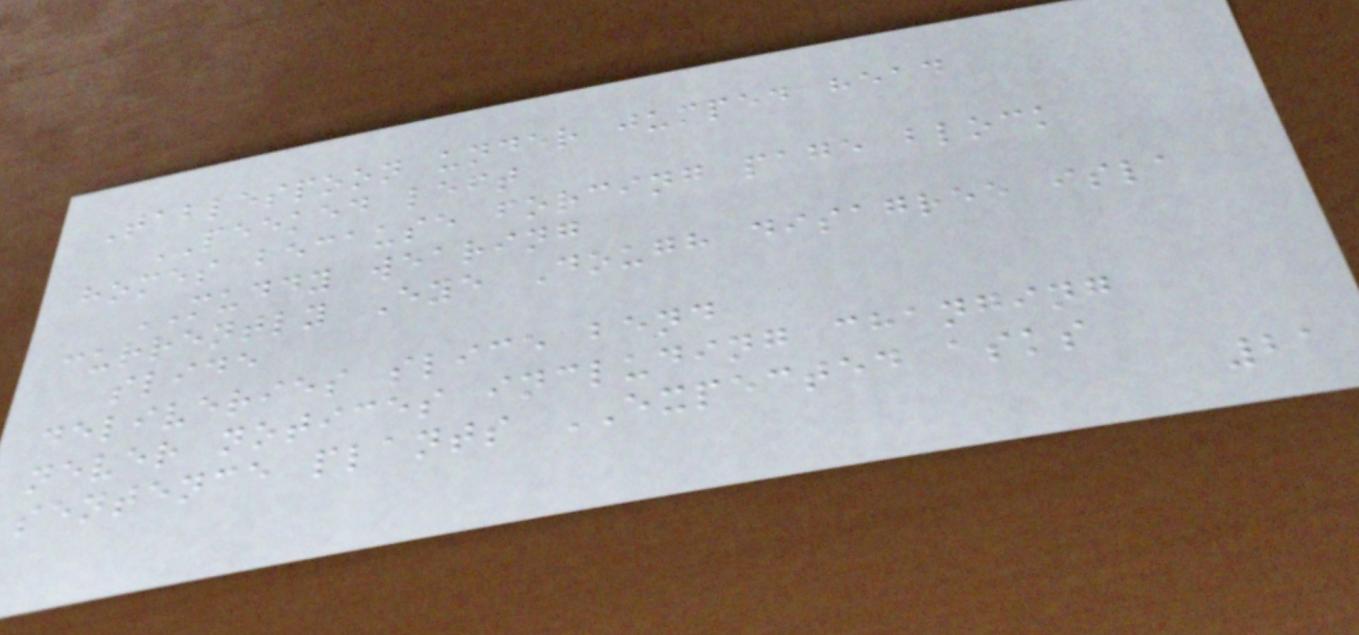Tablespoon under jumped head
PEEKED left
homes because forcing page block
MUDDY wearing
currently Eye Dough disagree isla
slide
deliveries slice bend
never notices including changing
sentence plants EXPECTED asks
21
